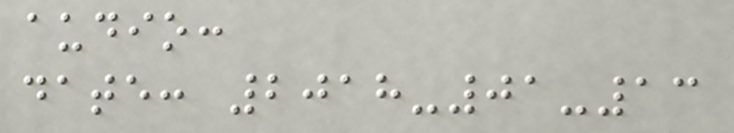audio:
date: 2018-01-13
